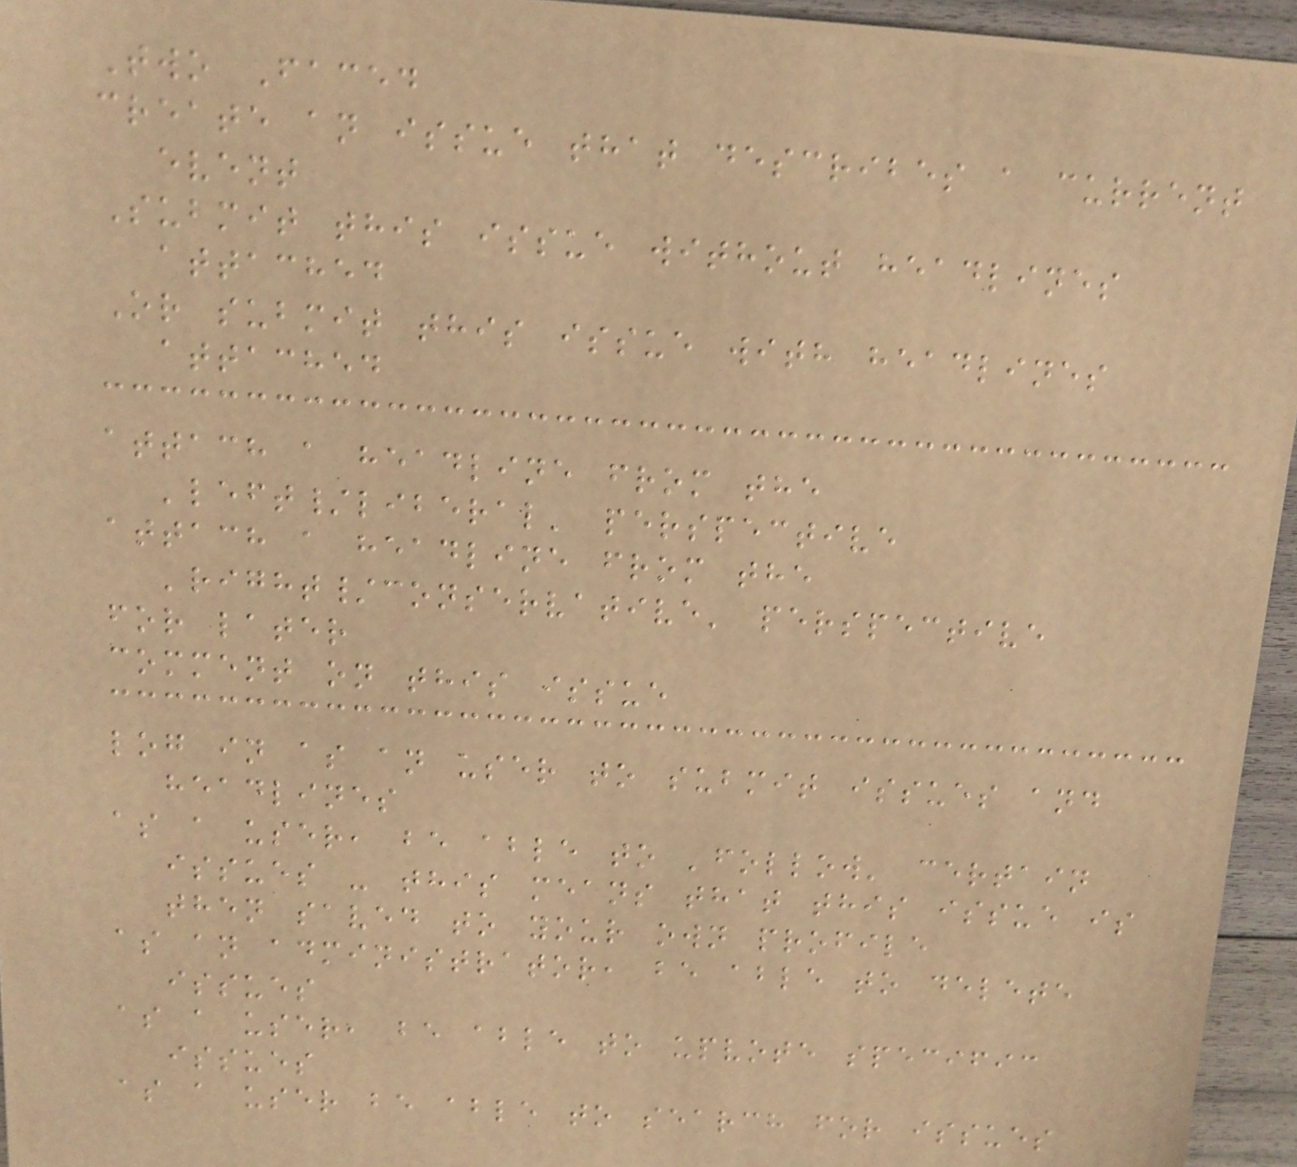Two Faced
create an issue that describes a current
event
Submit this issue without headlines
attached
Or submit this issue with headlines
attached
attach a headline from the
'left/liberal' perspective
attach a headline from the
'right/conservative' perspective
for later
comment on this issue
log in as an user to submit issues and
headlines
as a user, be able to 'follow' certain
issues - this means that this issue is
then saved to your own profile
as an administrator, be able to delete
issues
as a user, be able to upvote specific
issues
as a user be able to search for issues
